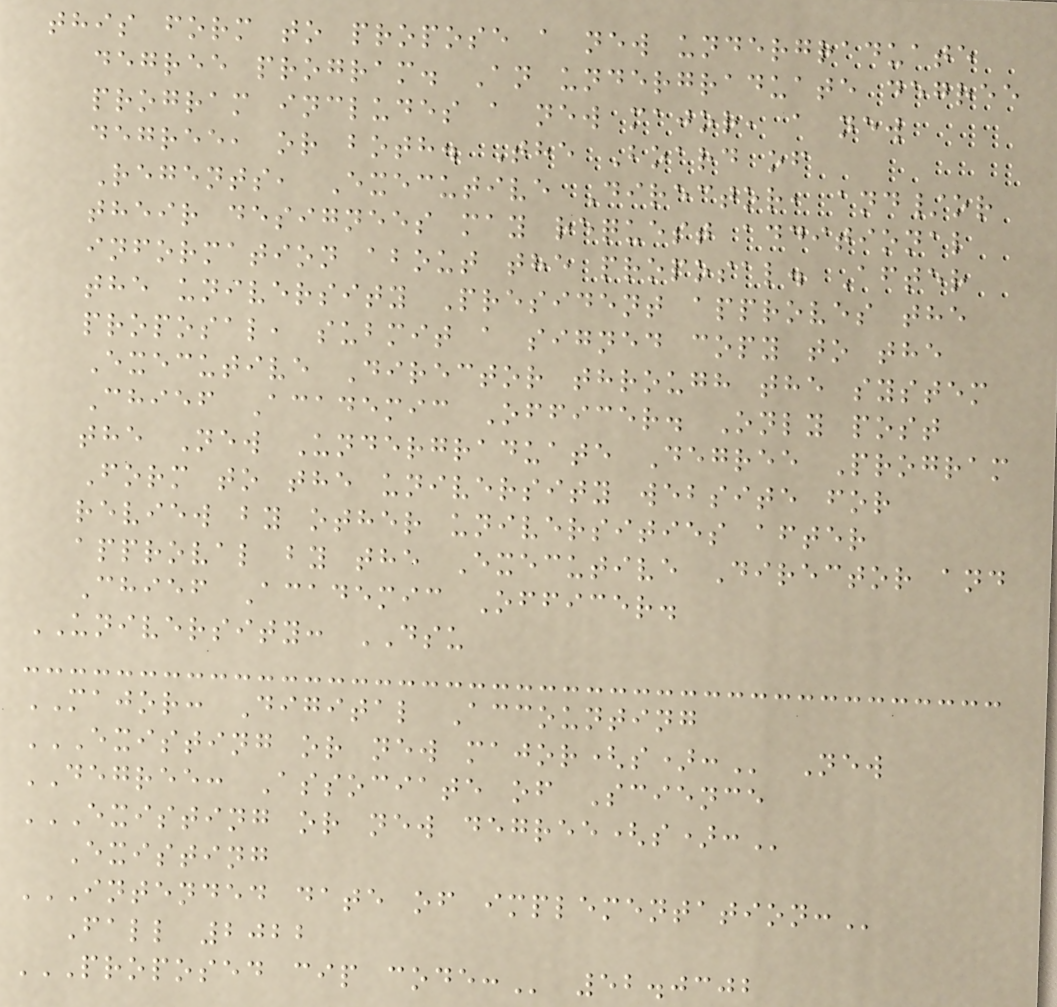this form to propose a new undergraduate
degree program. An undergraduate degree
program includes a new major, a new
degree, or both. The Board of
Regents, Executive Director, and/or
their designees may request additional
information about the proposal. After
the university President approves the
proposal, submit a signed copy to the
Executive Director through the system
Chief Academic Officer. Only post
the New Undergraduate Degree Program
Form to the university website for
review by other universities after
approval by the Executive Director and
Chief Academic Officer.
UNIVERSITY: DSU
MAJOR: Digital Accounting
EXISTING OR NEW MAJOR(S): New
DEGREE: Associate of Science
EXISTING OR NEW DEGREE(S):
Existing
INTENDED DATE OF IMPLEMENTATION:
Fall 2022
PROPOSED CIP CODE: 52.0302
